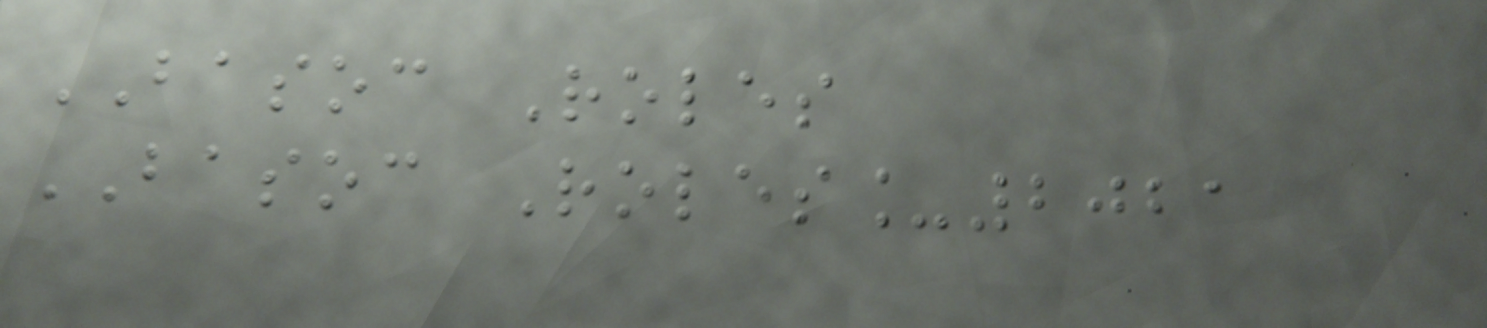BASOC Roles
BASOC Roles_2021
